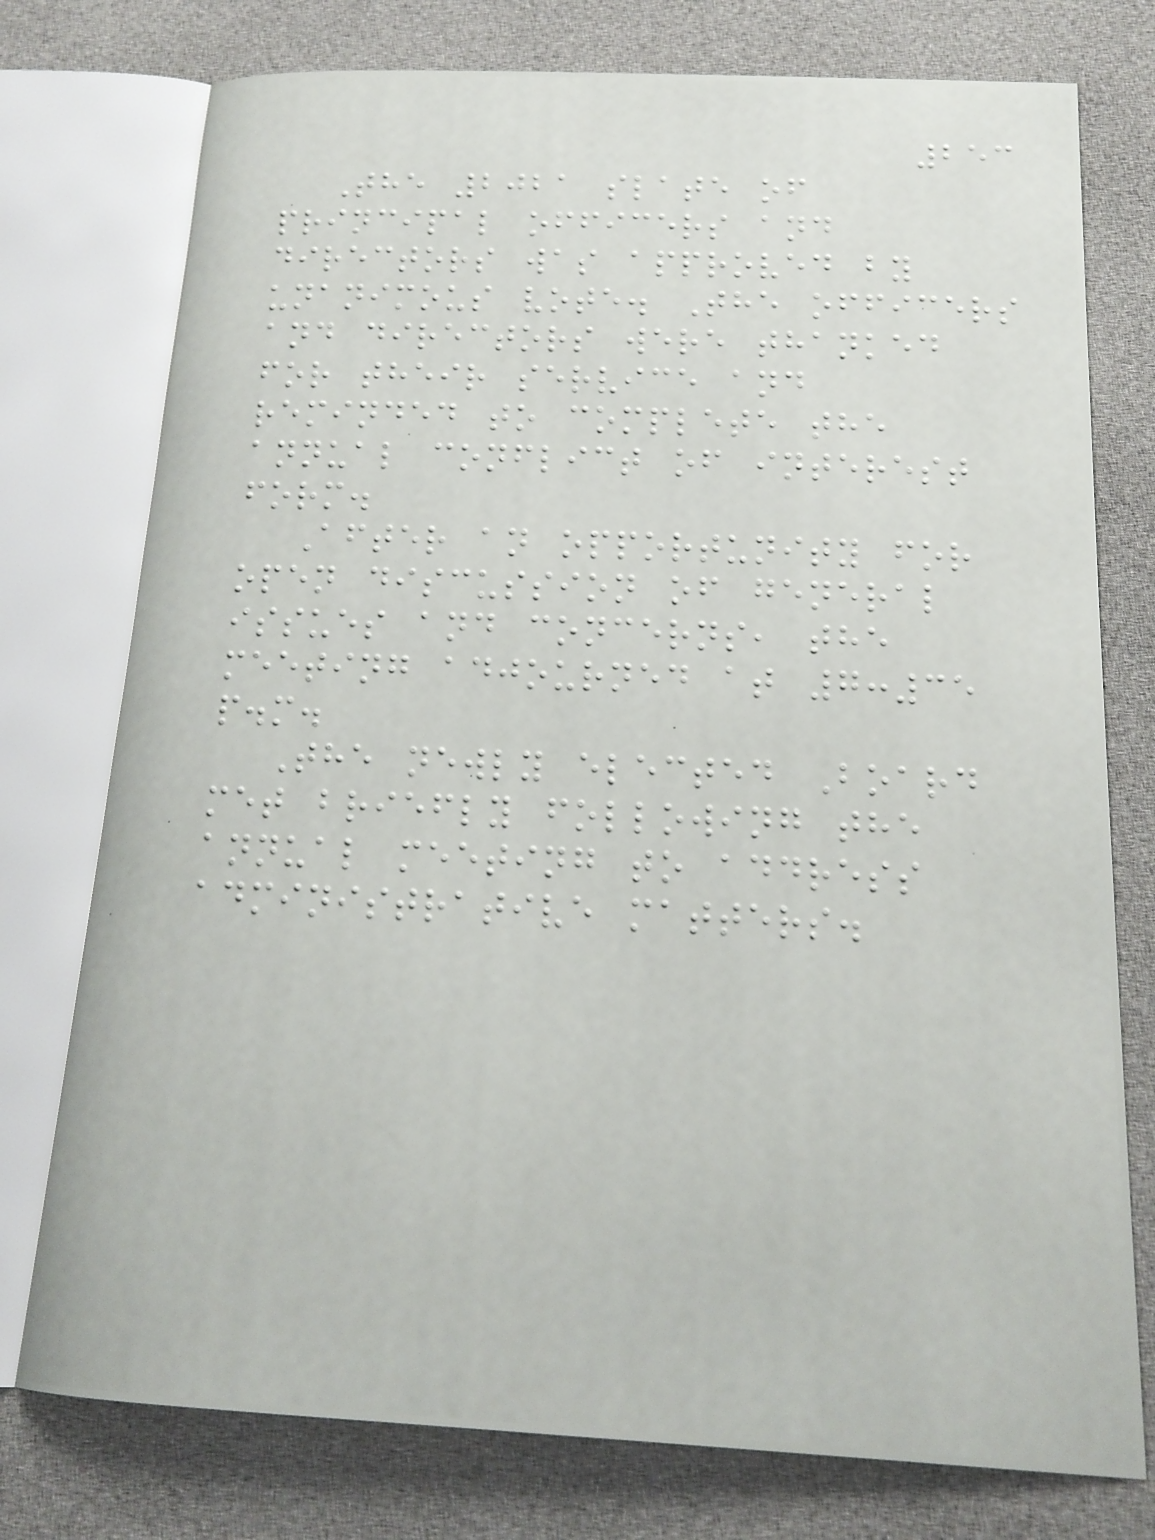253
The 2021 slate of
principal officers and
directors was approved by
unanimous vote. The officers
and directors were thanked
for their service and
reminded to complete the
annual conflict of interest
form.
After an opportunity for
open discussion of general
issues and concerns, the
meeting adjourned at 7:35
p.m.
The newly elected Board
met briefly following the
annual meeting to address
administrative matters.
